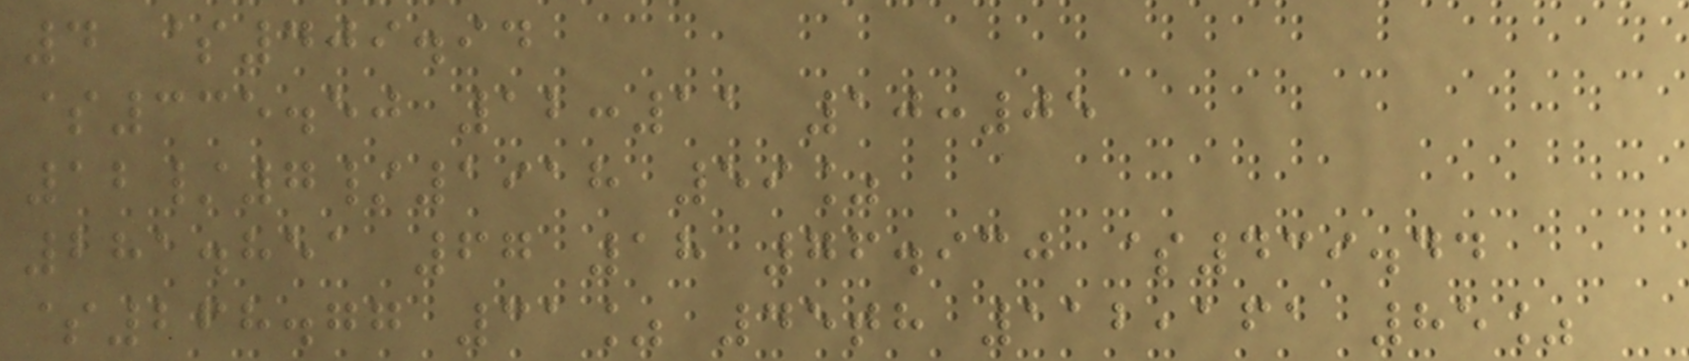4 $409.94
$335.50 12:11 10:05
12/7/1918 59%
281.851 67 18 76.930 $439.44
$268.77 31% 45th 112,161 85%
